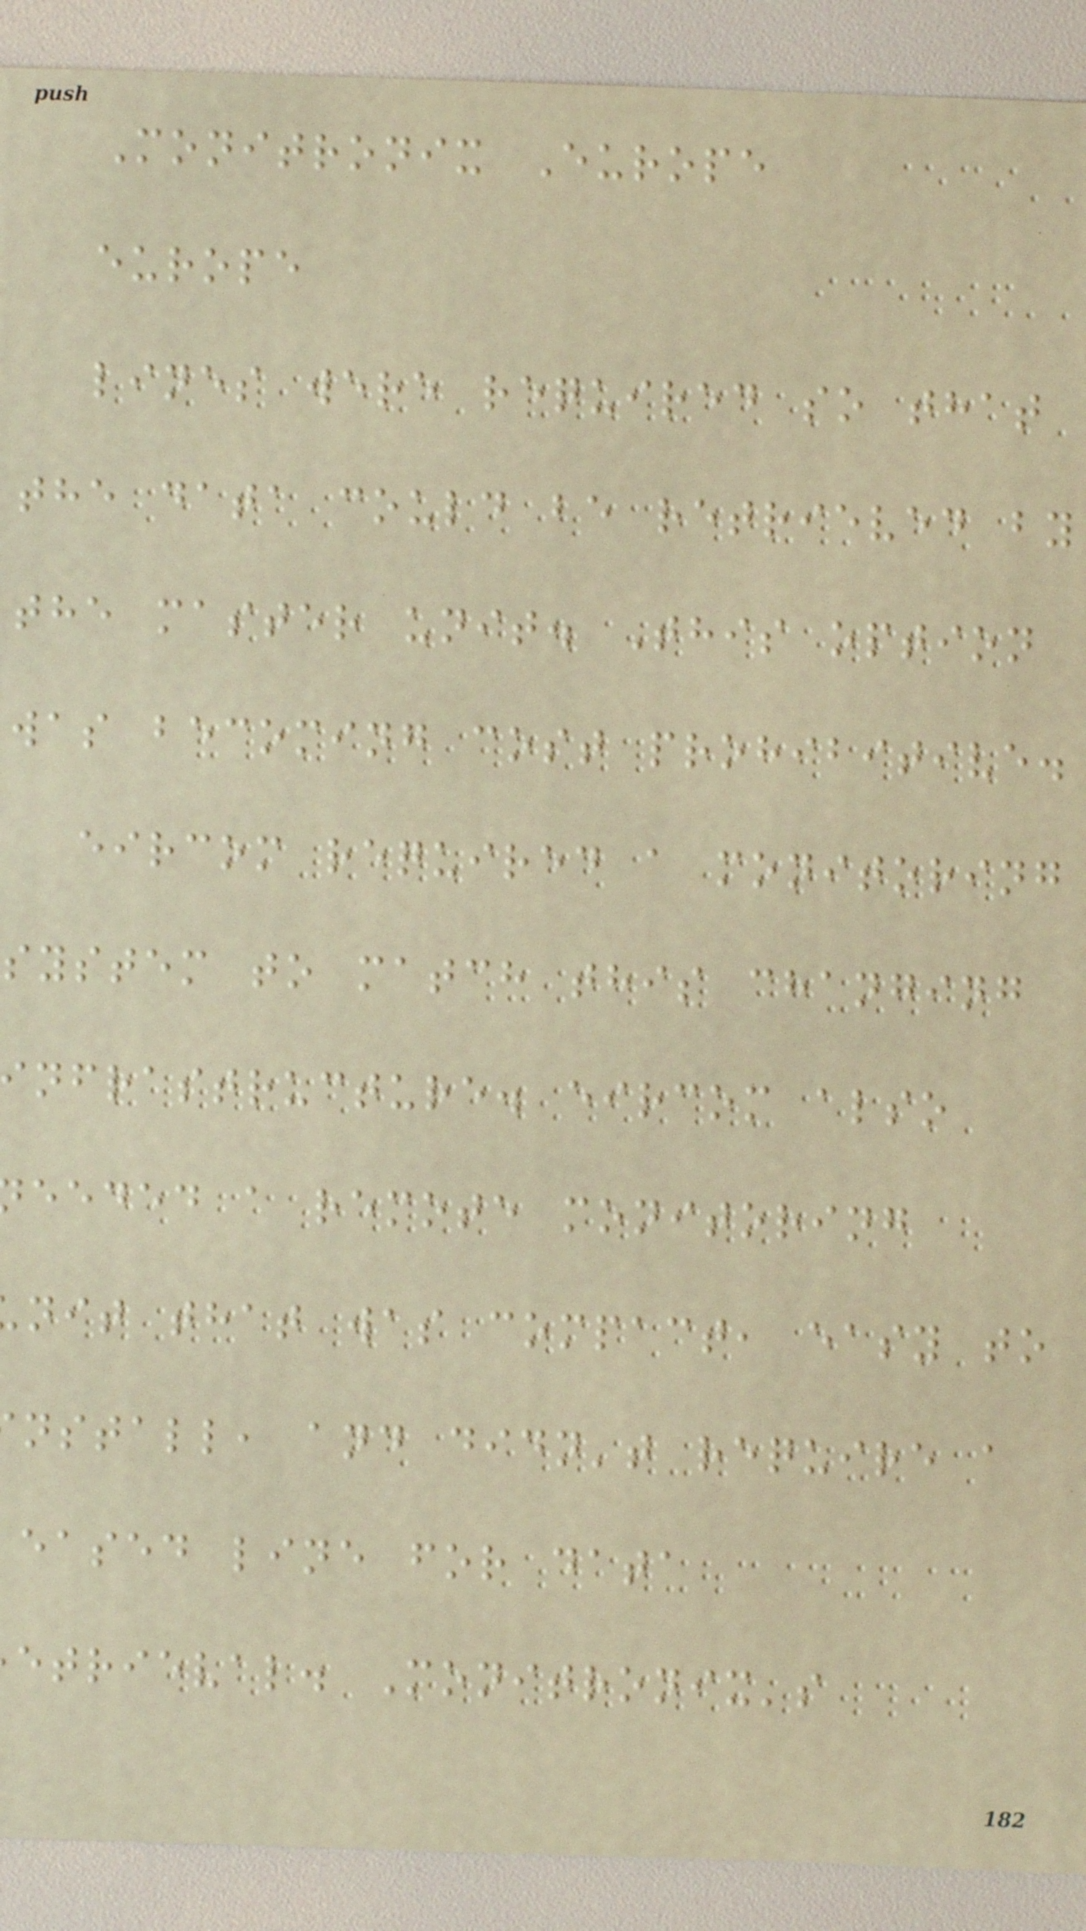Monitronix Europe
europe
lines were required so that
the data could be retrieved by
the master unit. This option
was becoming cost prohibitive.
eircom required a monitoring
system to match this changing
infrastructure. eircom also
eeded a remote monitoring
nit that was compact, easy to
nstall, and didn't require a
eased line for data
etrieval. Monitronix's
